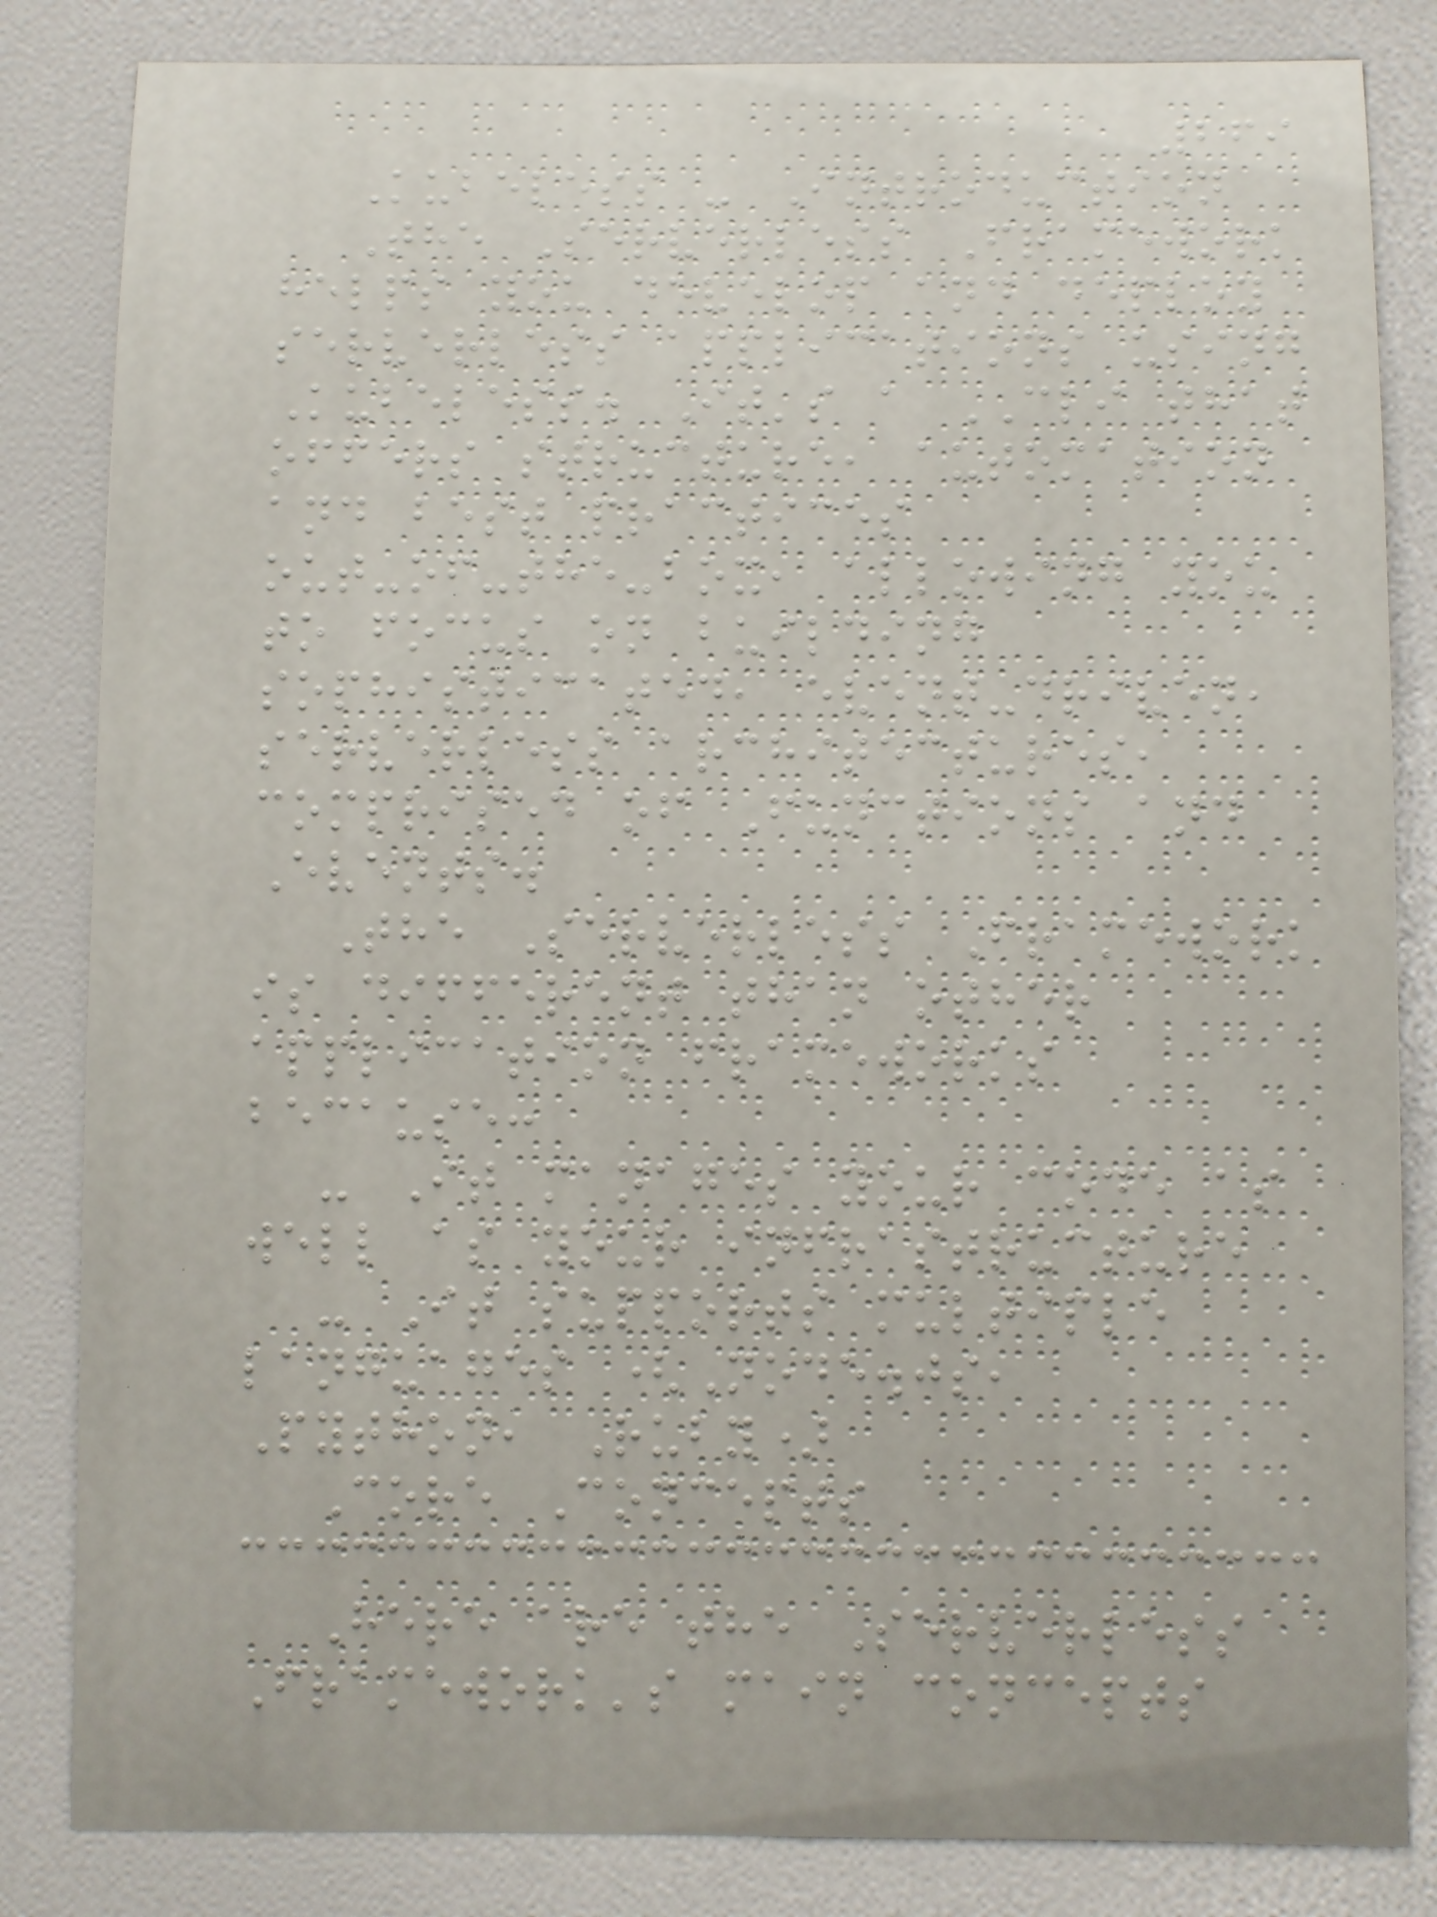269
Kubeless - Introduction
The Serverless Framework
helps you develop and deploy
serverless applications using
Kubeless. It's a CLI that
offers structure, automation
and best practices
out-of-the-box, allowing you
to focus on building
sophisticated, event-driven,
serverless architectures,
comprised of Functions and
Events.
The Serverless Framework
is different than other
application frameworks
because:
- It manages your code as
well as your infrastructure
- It supports multiple
languages (Node.js,
Python, Ruby)
Core Concepts
Here are the Serverless
Framework's main concepts
